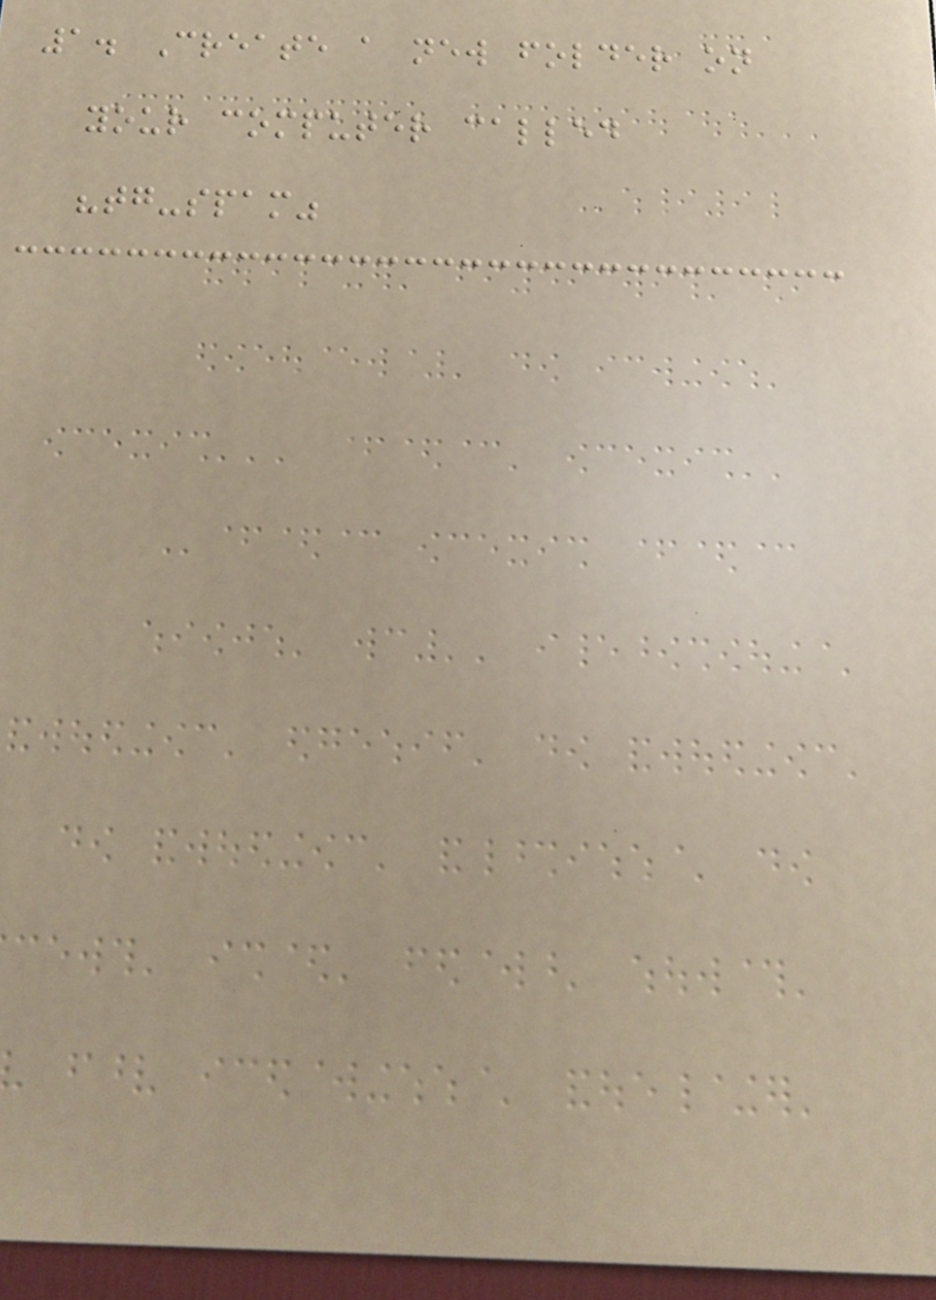1. Create a new folder on
your computer called
"tg-spam"
